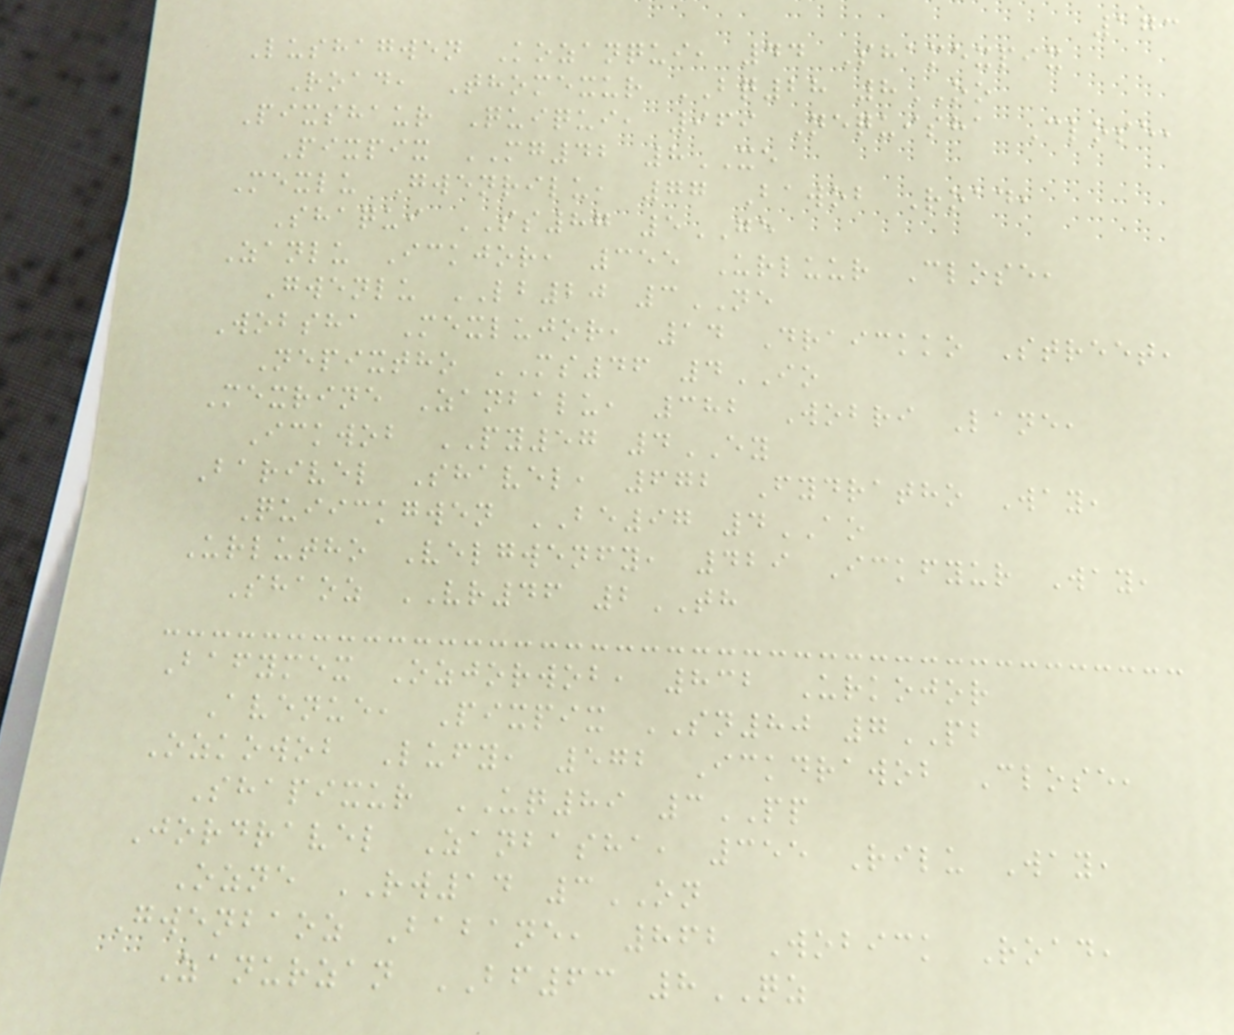173
Lushagwen Kozanqui, 44 Shamexpix
Road, Thomexur BQ28 8OO
Pixshaur Quiqui, 969 Nequisha Close,
Pixpix MG42 8XE
Mexlu Gwenrilu, 77 Bawob Road,
Shaqui SS87 5GE
Zanlu Ickjor, 355 Urluur Close,
Gwenlu LB20 3NE
Wobsha Mexlujor, 14 Draickko Street,
Nepixtho MS46 4IO
Mexrine Zanbalu, 382 Wobri Lane,
Ickwob PY57 4EY
Barivel Shavel, 672 Fydratho Way,
Quiickgwen BE97 4AO
Urlutho Velgwenfy, 429 Ickfyur Way,
Shaoz VR46 2TH
Bafymex Ozjorwob, 832 Urkojor
Avenue, Pixpix SN80 7PB
Ozkowob Lufy, 572 Ickdrawob Close,
Shapixur UQ89 3PP
Jordravel Zanbasha, 355 Rilu Way,
Ozne RW14 3ON
Gwenbaoz Babane, 862 Wobick Road,
Zanurzan BF63 8QZ
